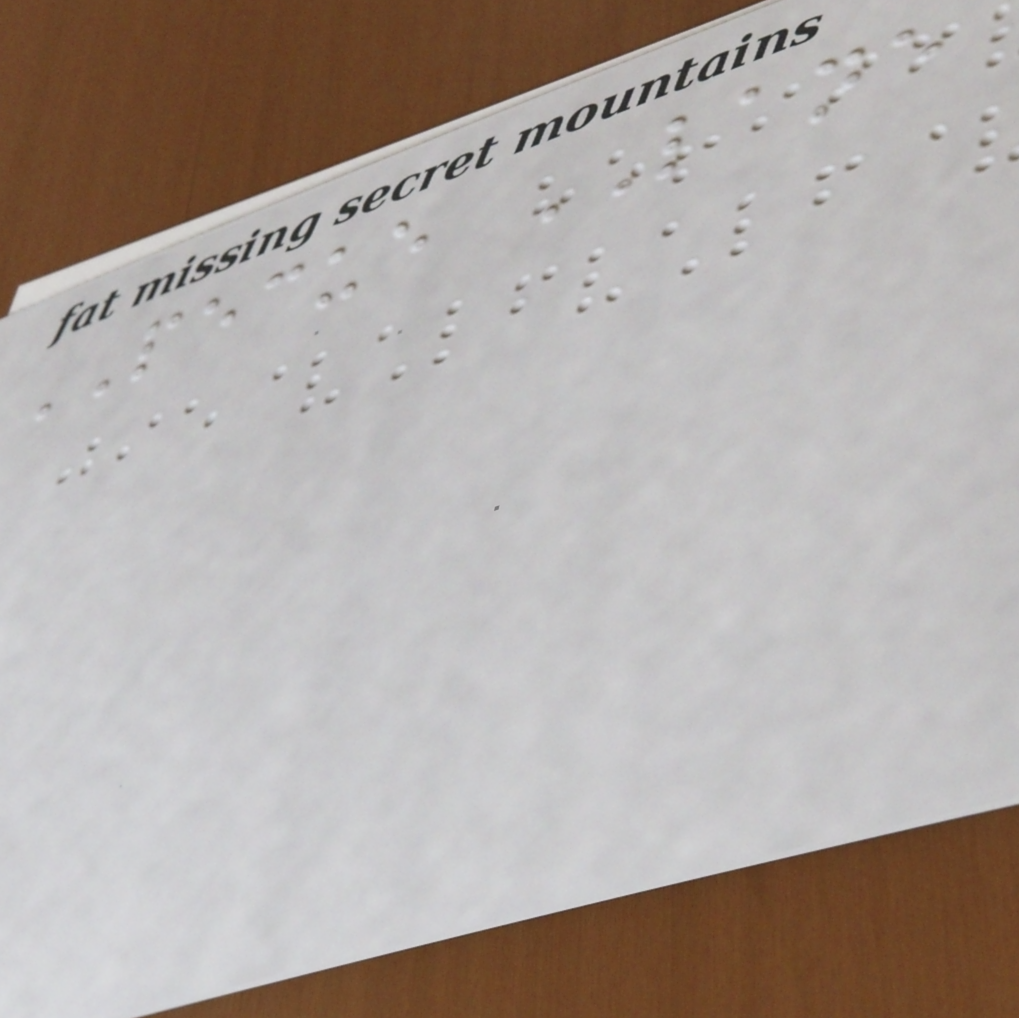PECUE LANE
